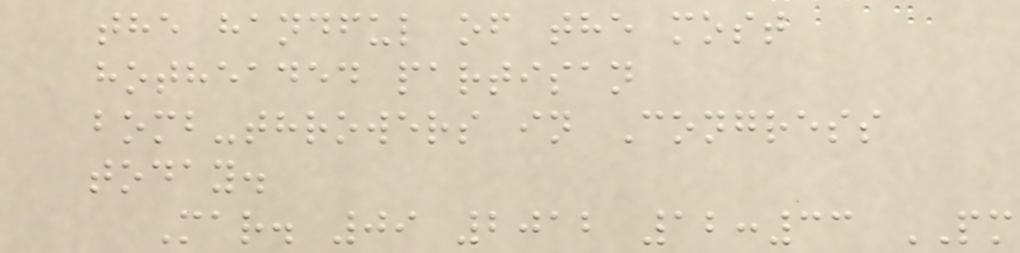the handful of the most
hotheaded partisan
bomb-throwers in Congress
today.
Mar. 09 2012 12:33 PM
